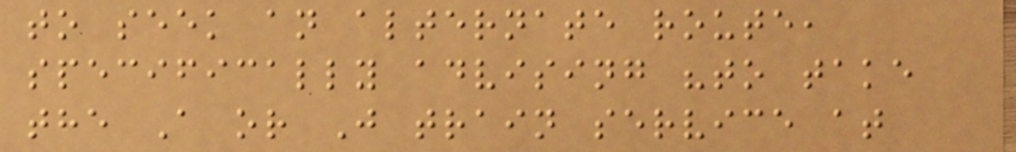to seek an alternate route,
specifically advising "to take
the A or J train service at
